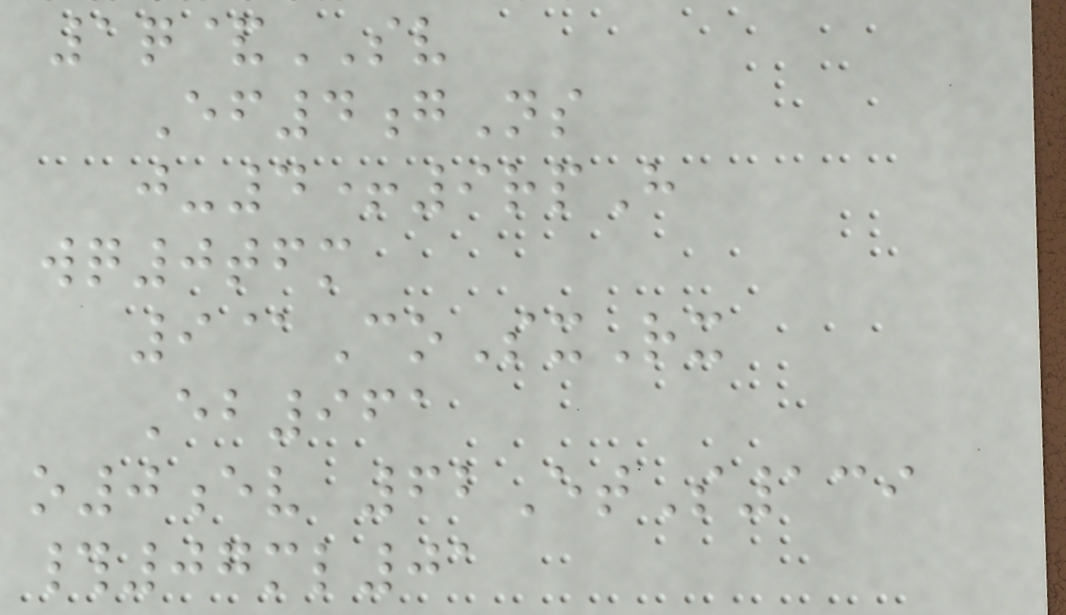1q&SV
Ef4gNs
j-4+9rpH
wq0tfm
9@CoSxRx
Eb961
o0ev 62EtS139
#07ml01
